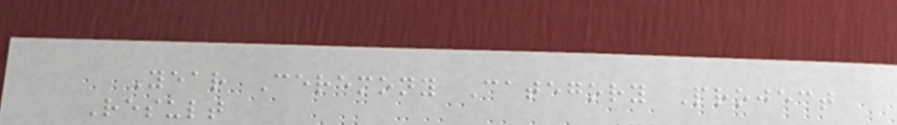Year Ceremony Category Project
Result
